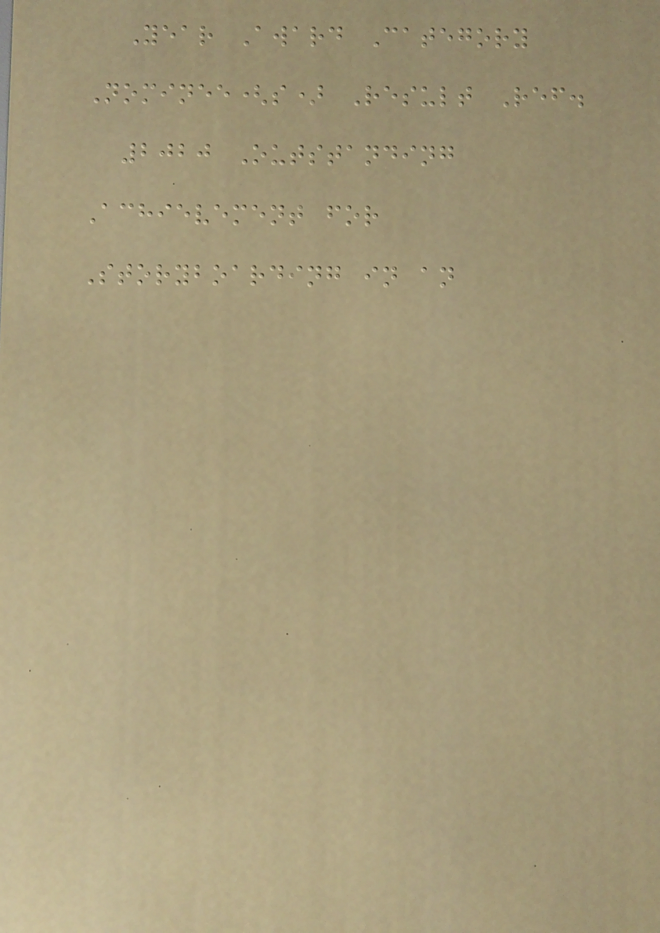Year Award Category
Nominee(s) Result Ref.
2020 Outstanding
Achievement for
Storyboarding in an
